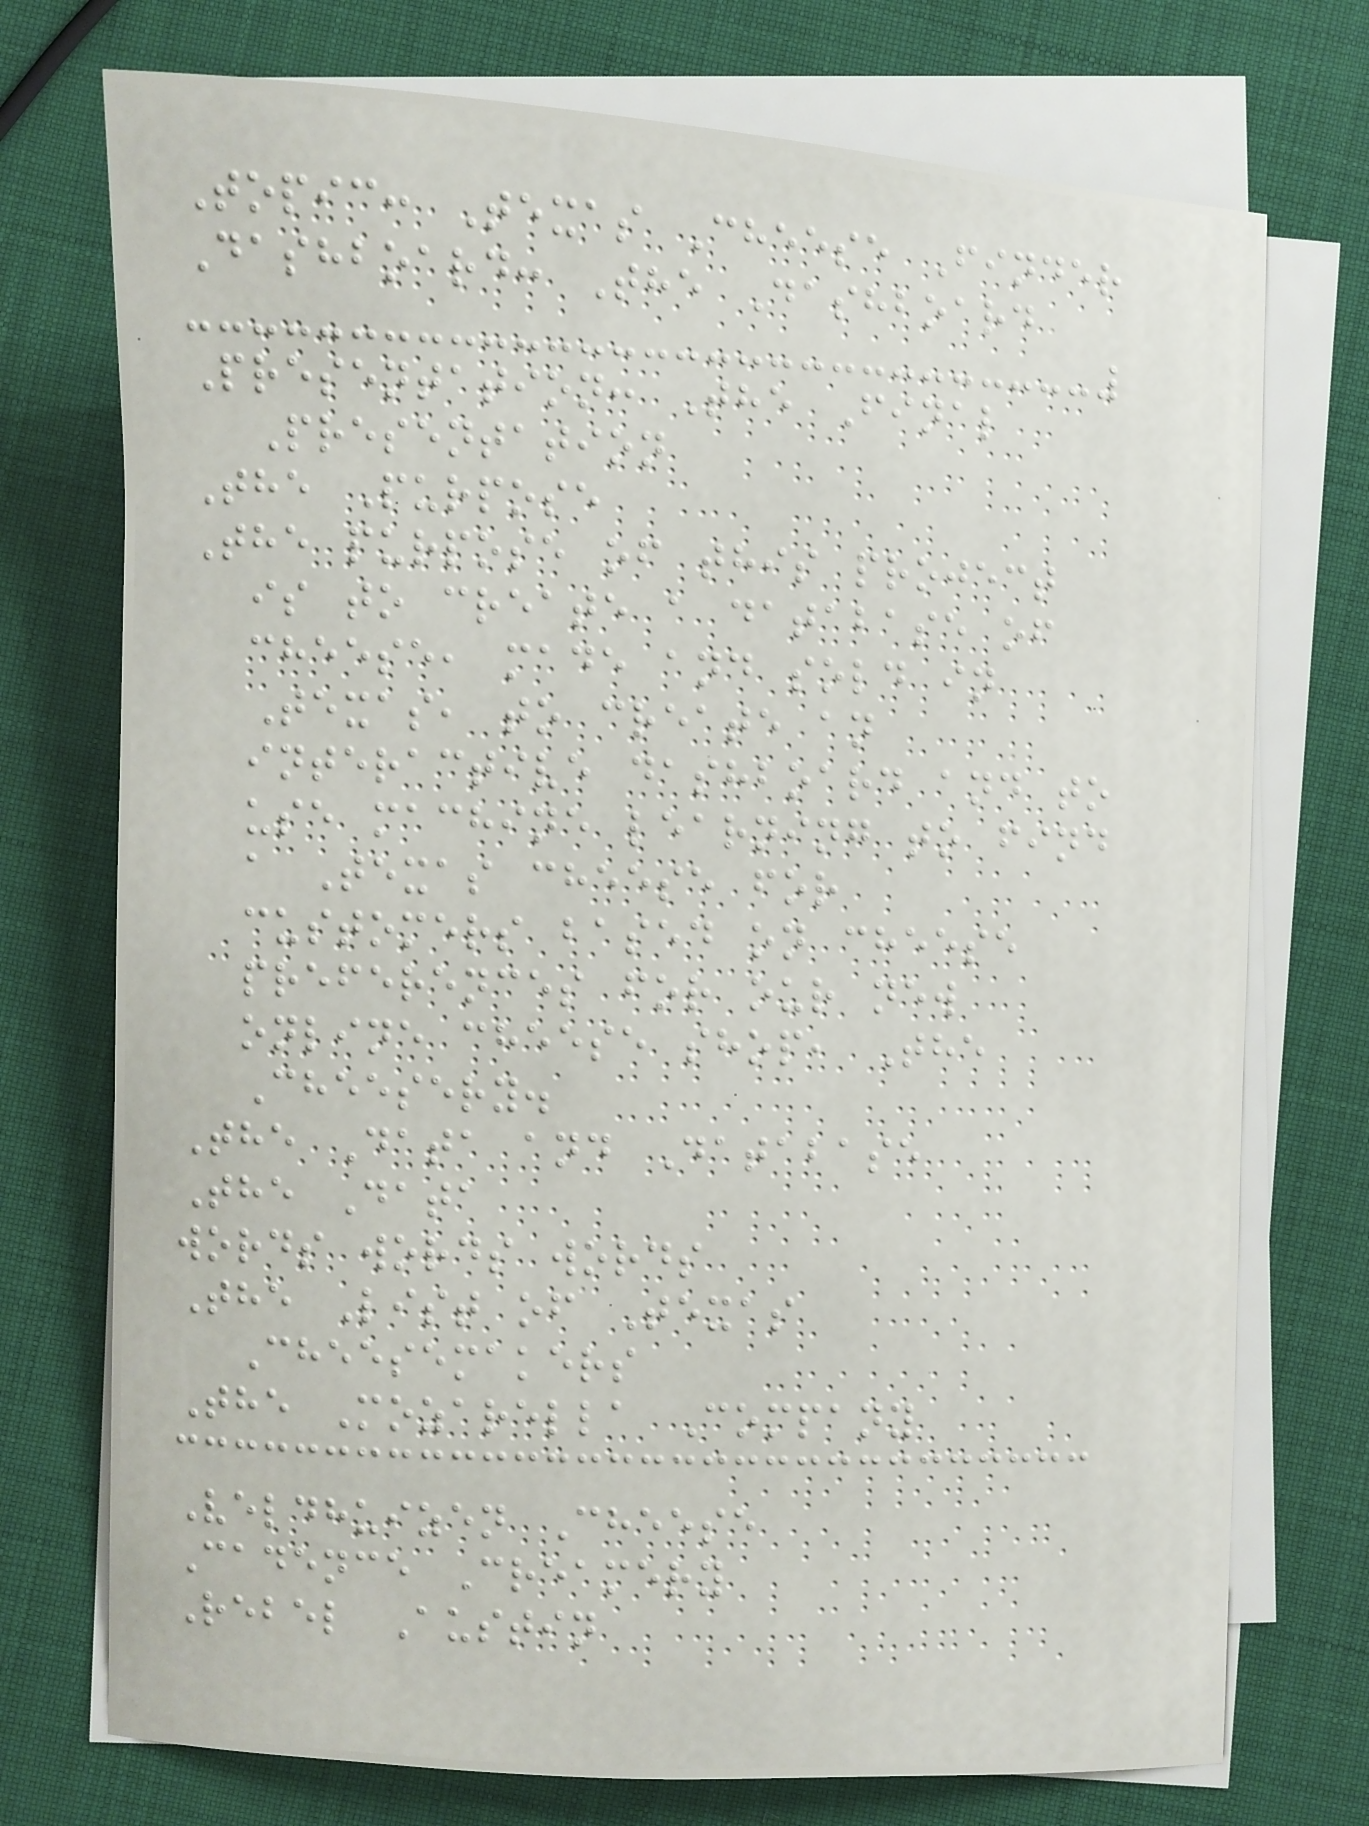Topic: Texas Cheese Finder
Dashboard: The Dashboard
Presentation: The Final
Presentation
The Purpose
The purpose of this project
is to create a database of
cheese, made and sold in
Texas, to create an
interactive dashboard and to
use machine learning to find
a Texas cheese for
customers based on cheese
preferences for our new
online cheese shop, The
Cheesery.
The Data and Database
The Data
words words words
The List of Texas
Cheesemakers
The Mozarella Company
Veldhuizen Cheese
Cadence Creamery
Rebel Austin
